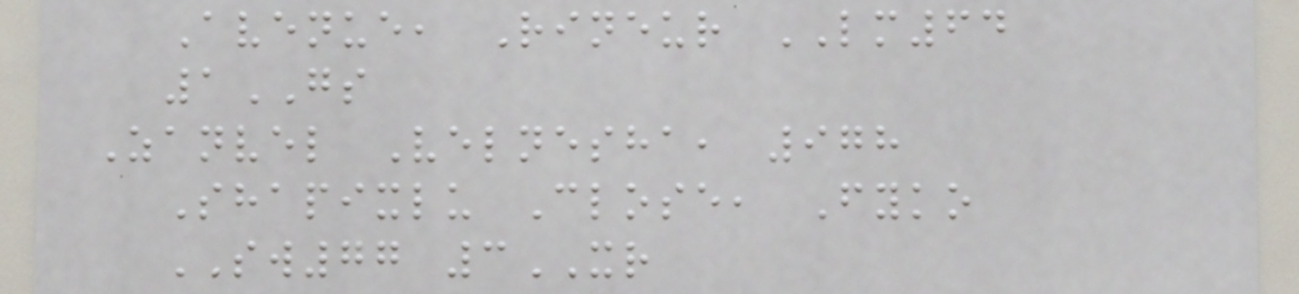Avenue, Rineur LM64
1GS
Zanvel Velnesha, 978
Shapixlu Close, Fyko
SW77 3XR
